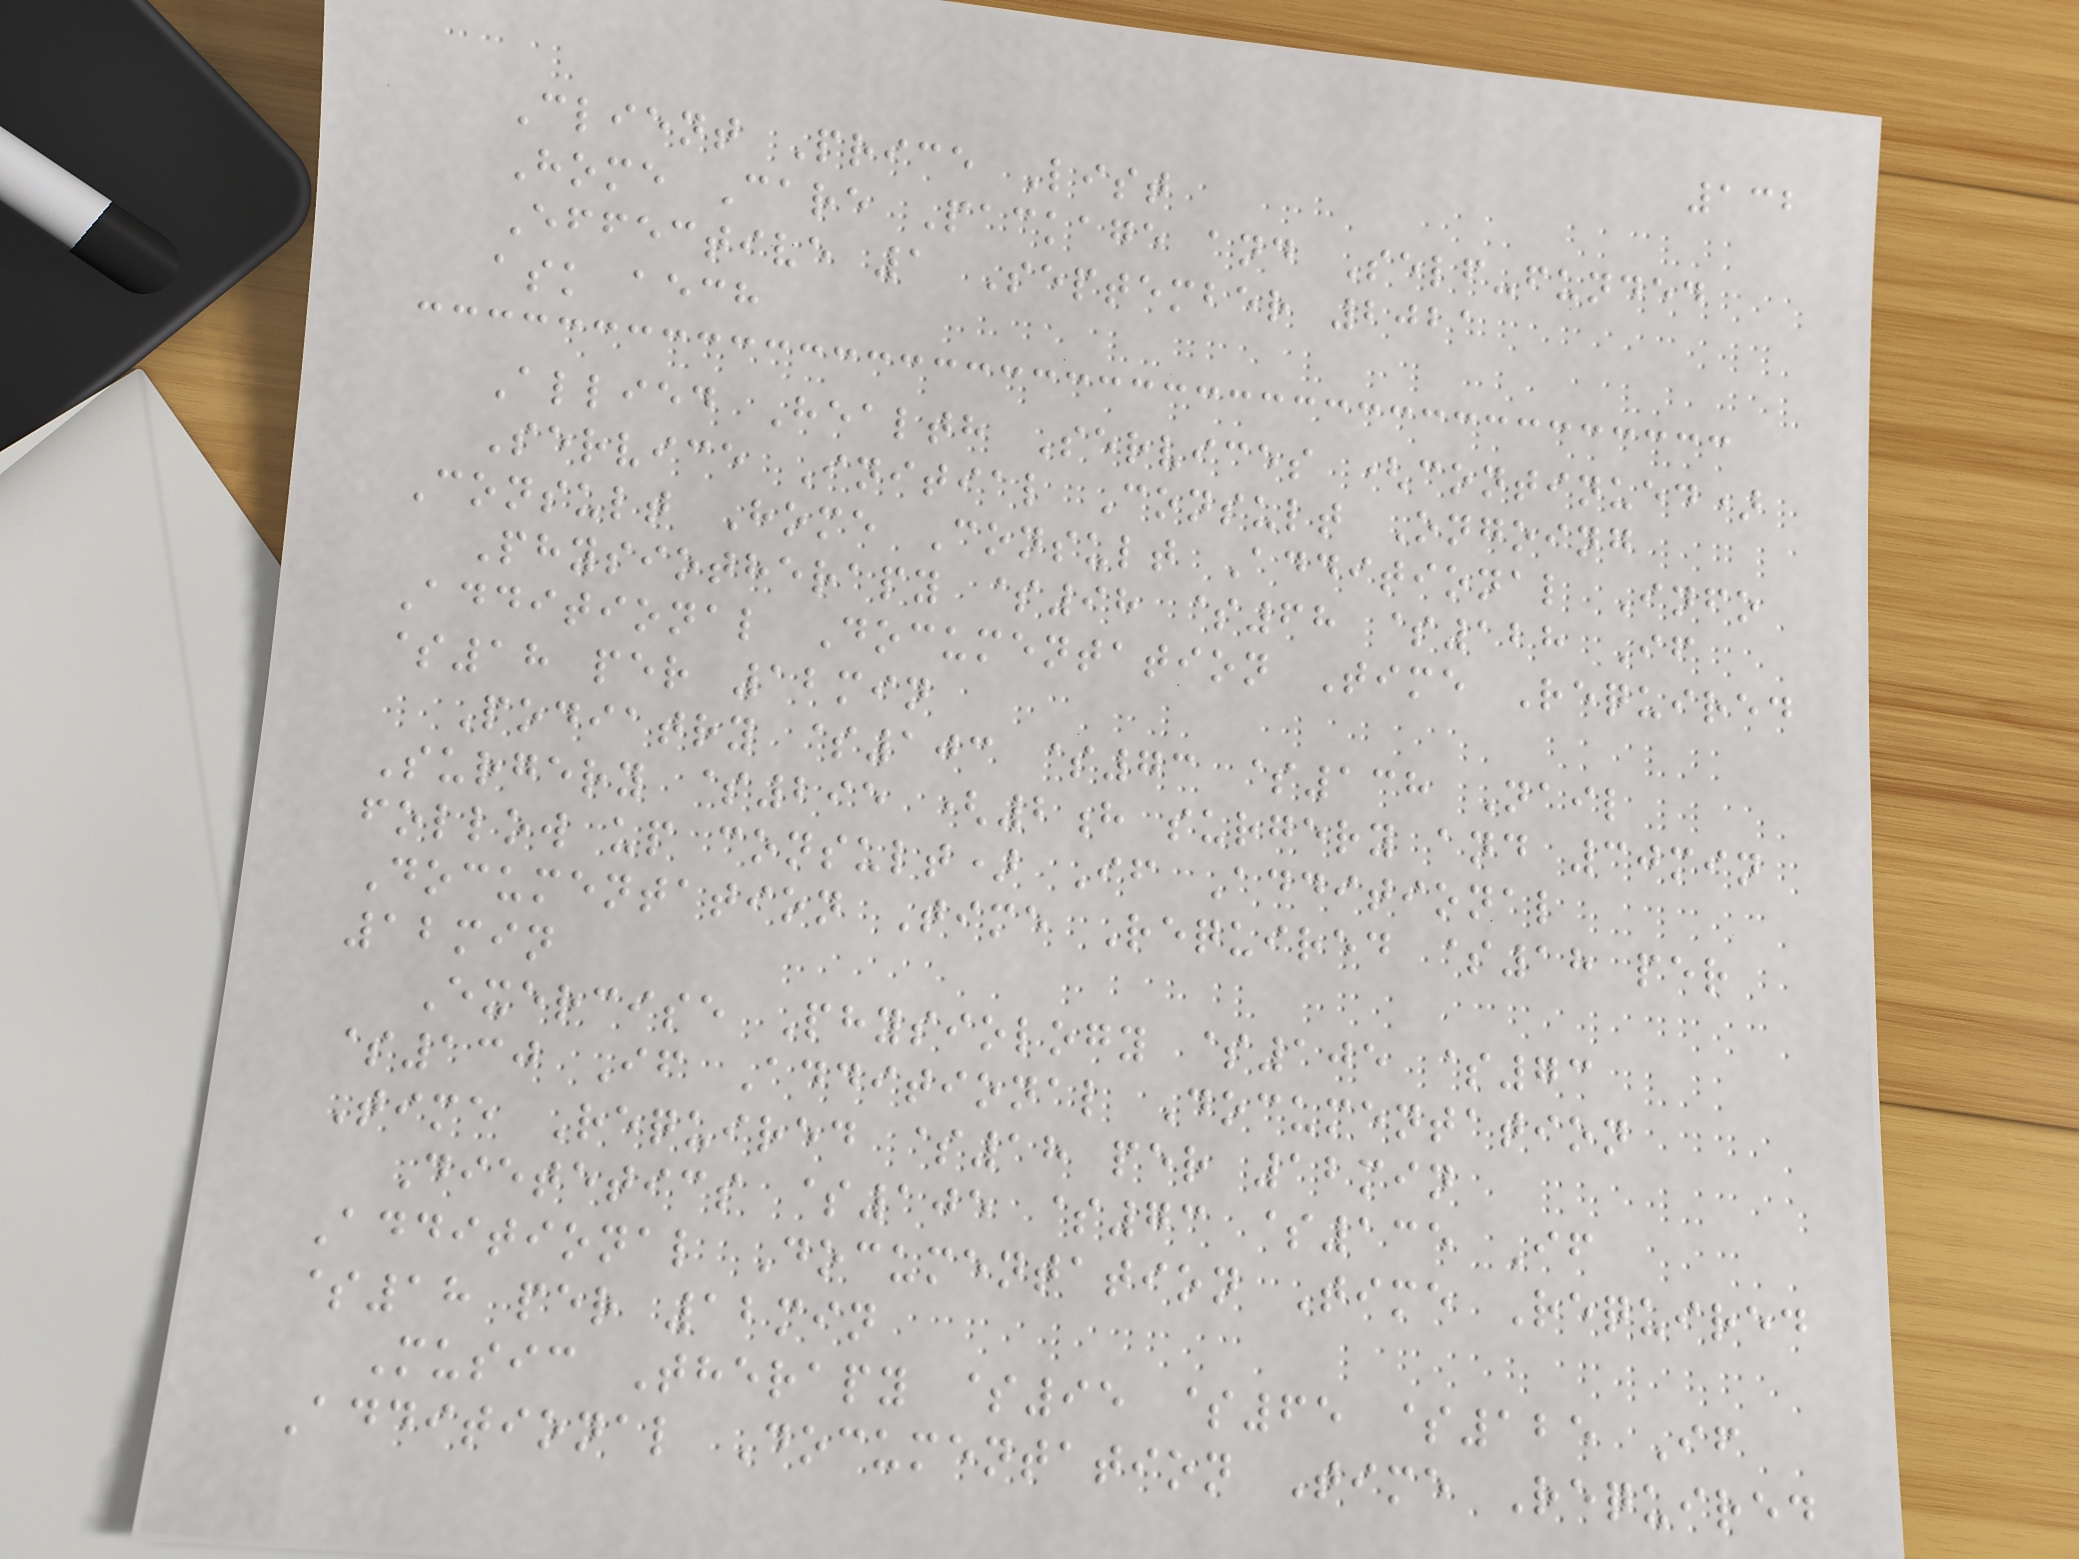132
Client Price List
Home Care Package and Self-funded
Effective 1 September 2021
ask aech
Allied Health Services (continued)
Service Initial Consult Ongoing
Consult Home Consult Additional Info
Physiotherapy $98 $68 $128 If
Additional Documentation Time Required
$18 per 12min
Podiatry $103 $73 $138 Nail
Surgery $295 (2h surgery and 30min
follow up consult) If Additional
Documentation Time Required $18 per
12min
Exercise Physiology $105 $73
$130 If Additional Documentation
Time Required $18 per 12min
Dietetics $105 $73 $135 If
Additional Documentation Time Required
$18 per 12min
Music Therapy $95 $65 $125 If
Additional Documentation Time Required
